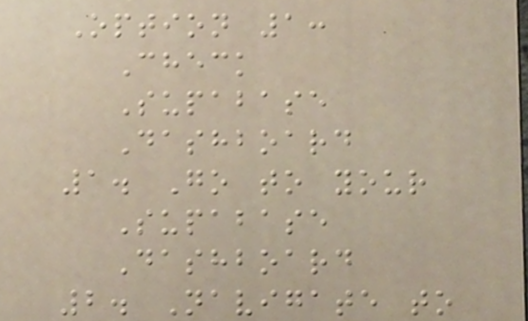Option 1:
Check
Supabase
Dashboard
1. Go to your
Supabase
Dashboard
2. Navigate to
